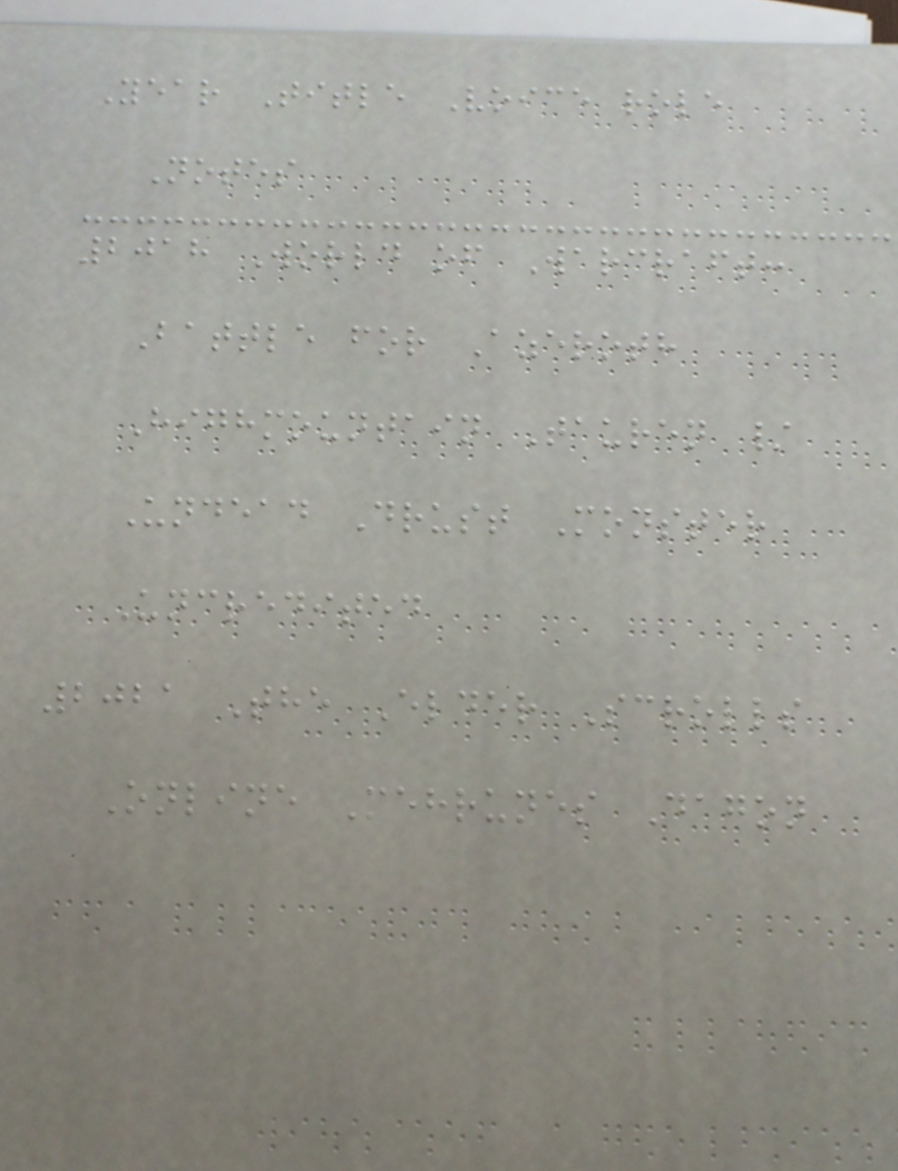Year Title Voice role
Notes
2018 World of Warcraft:
Battle for Azeroth
Highmountain Tauren /
Undead Drust Monster
Uncredited
2021 The Elder Scrolls
Online Mehrunes Dagon
